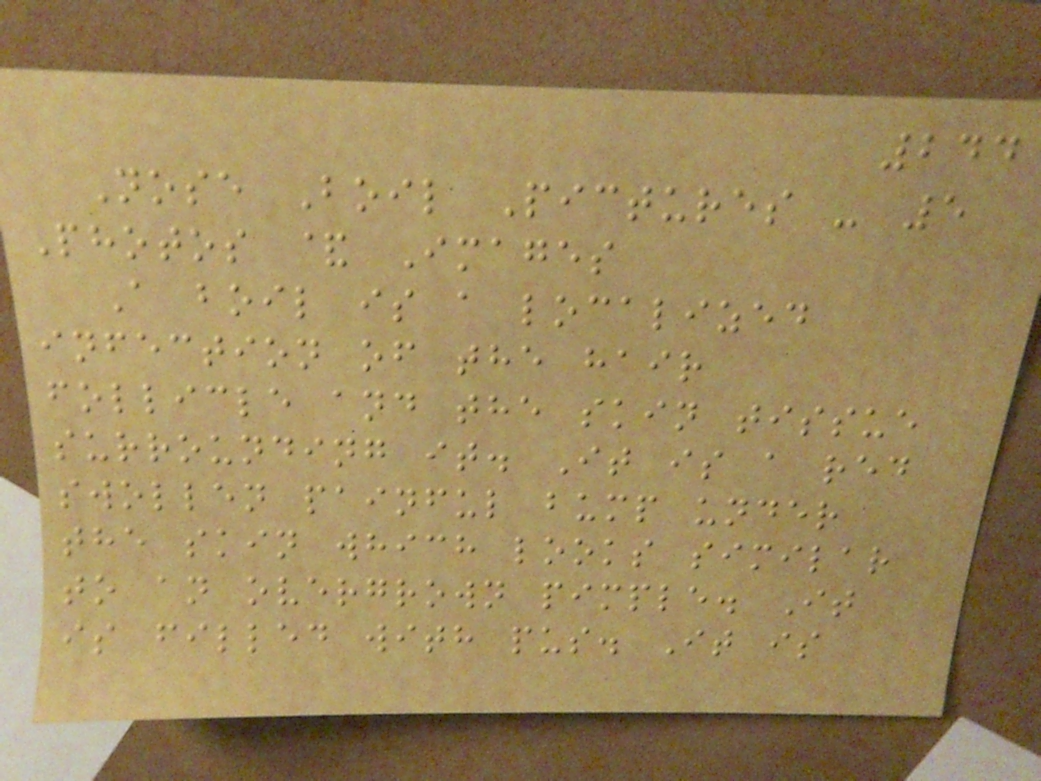244
Nose Boil Pictures - 5
Photos & Images
A boil is a localized
infection of the hair
follicle and the skin tissue
surrounding it. It is a red
swollen painful bump under
the skin which looks similar
to an overgrown pimple. It
is filled with pus. It is
